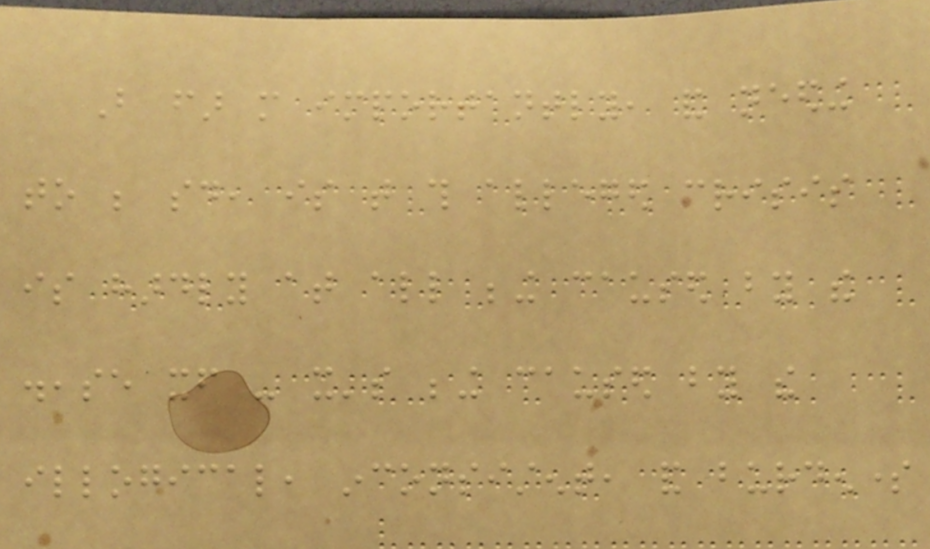But far more importantly, and needing
to be said, is that this alleged crisis
is hardly at all being caused by the
disease itself - it's being caused by the
illogical, inconsistent, and burdensome
